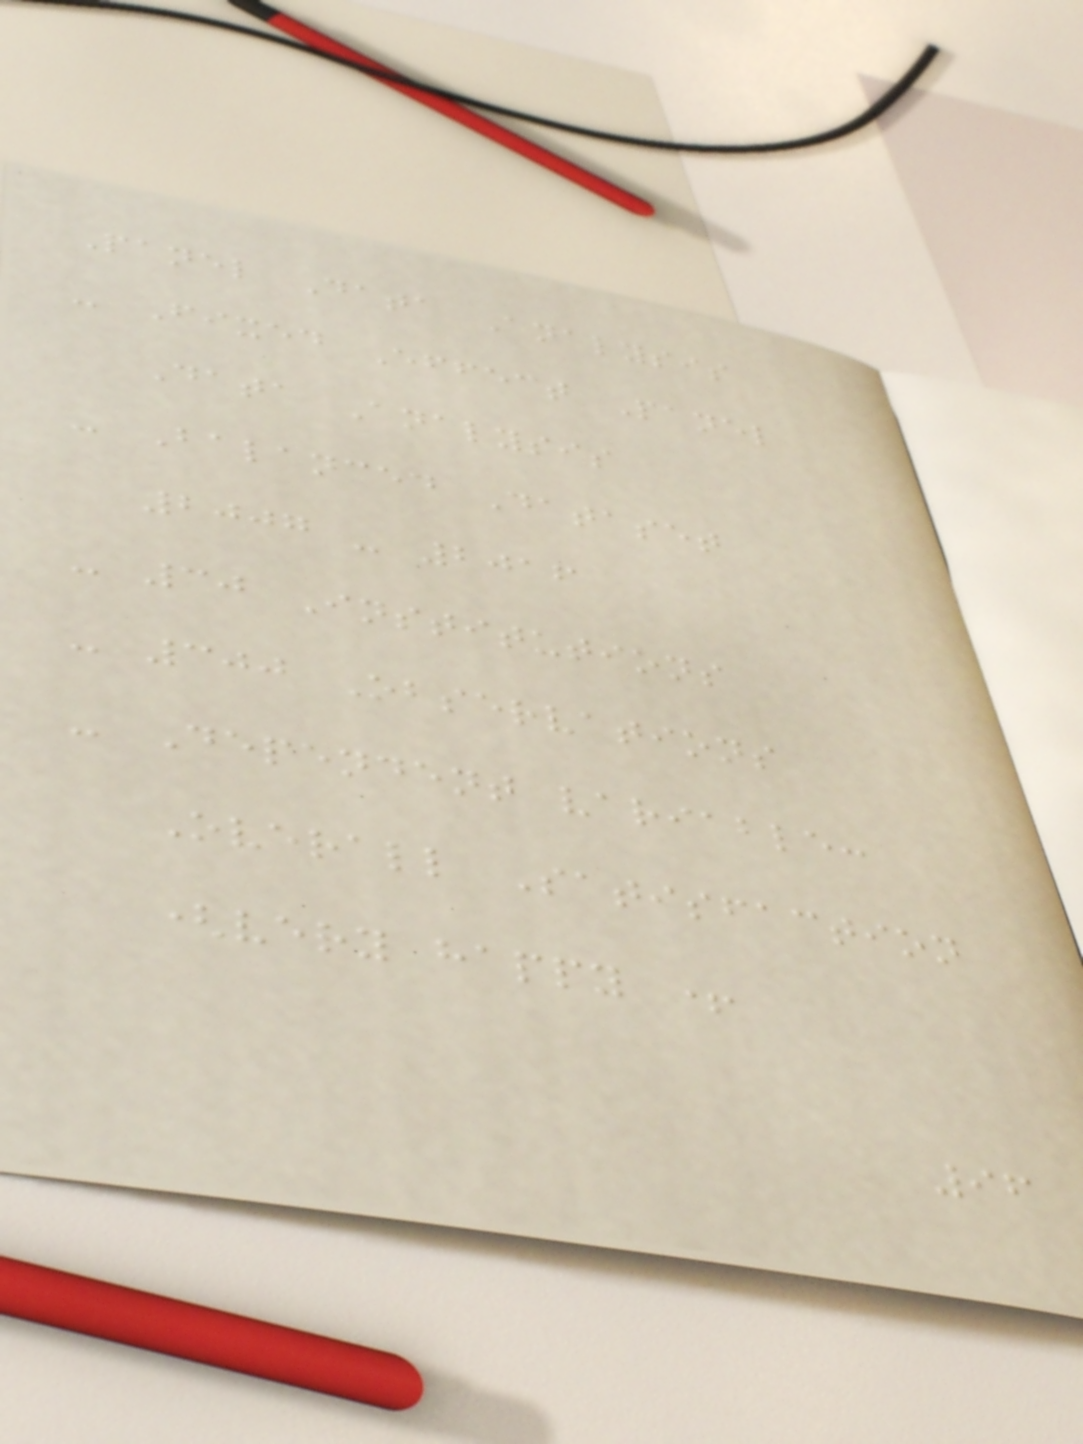Panel Data Analysis
- Fixed Effect Panel
Data Analysis
- Balanced Dataset
2007 - 2016
- 30 Institutions
- 300 Observations
- Dependent variable:
Overall Satisfaction
(very happy +
96
